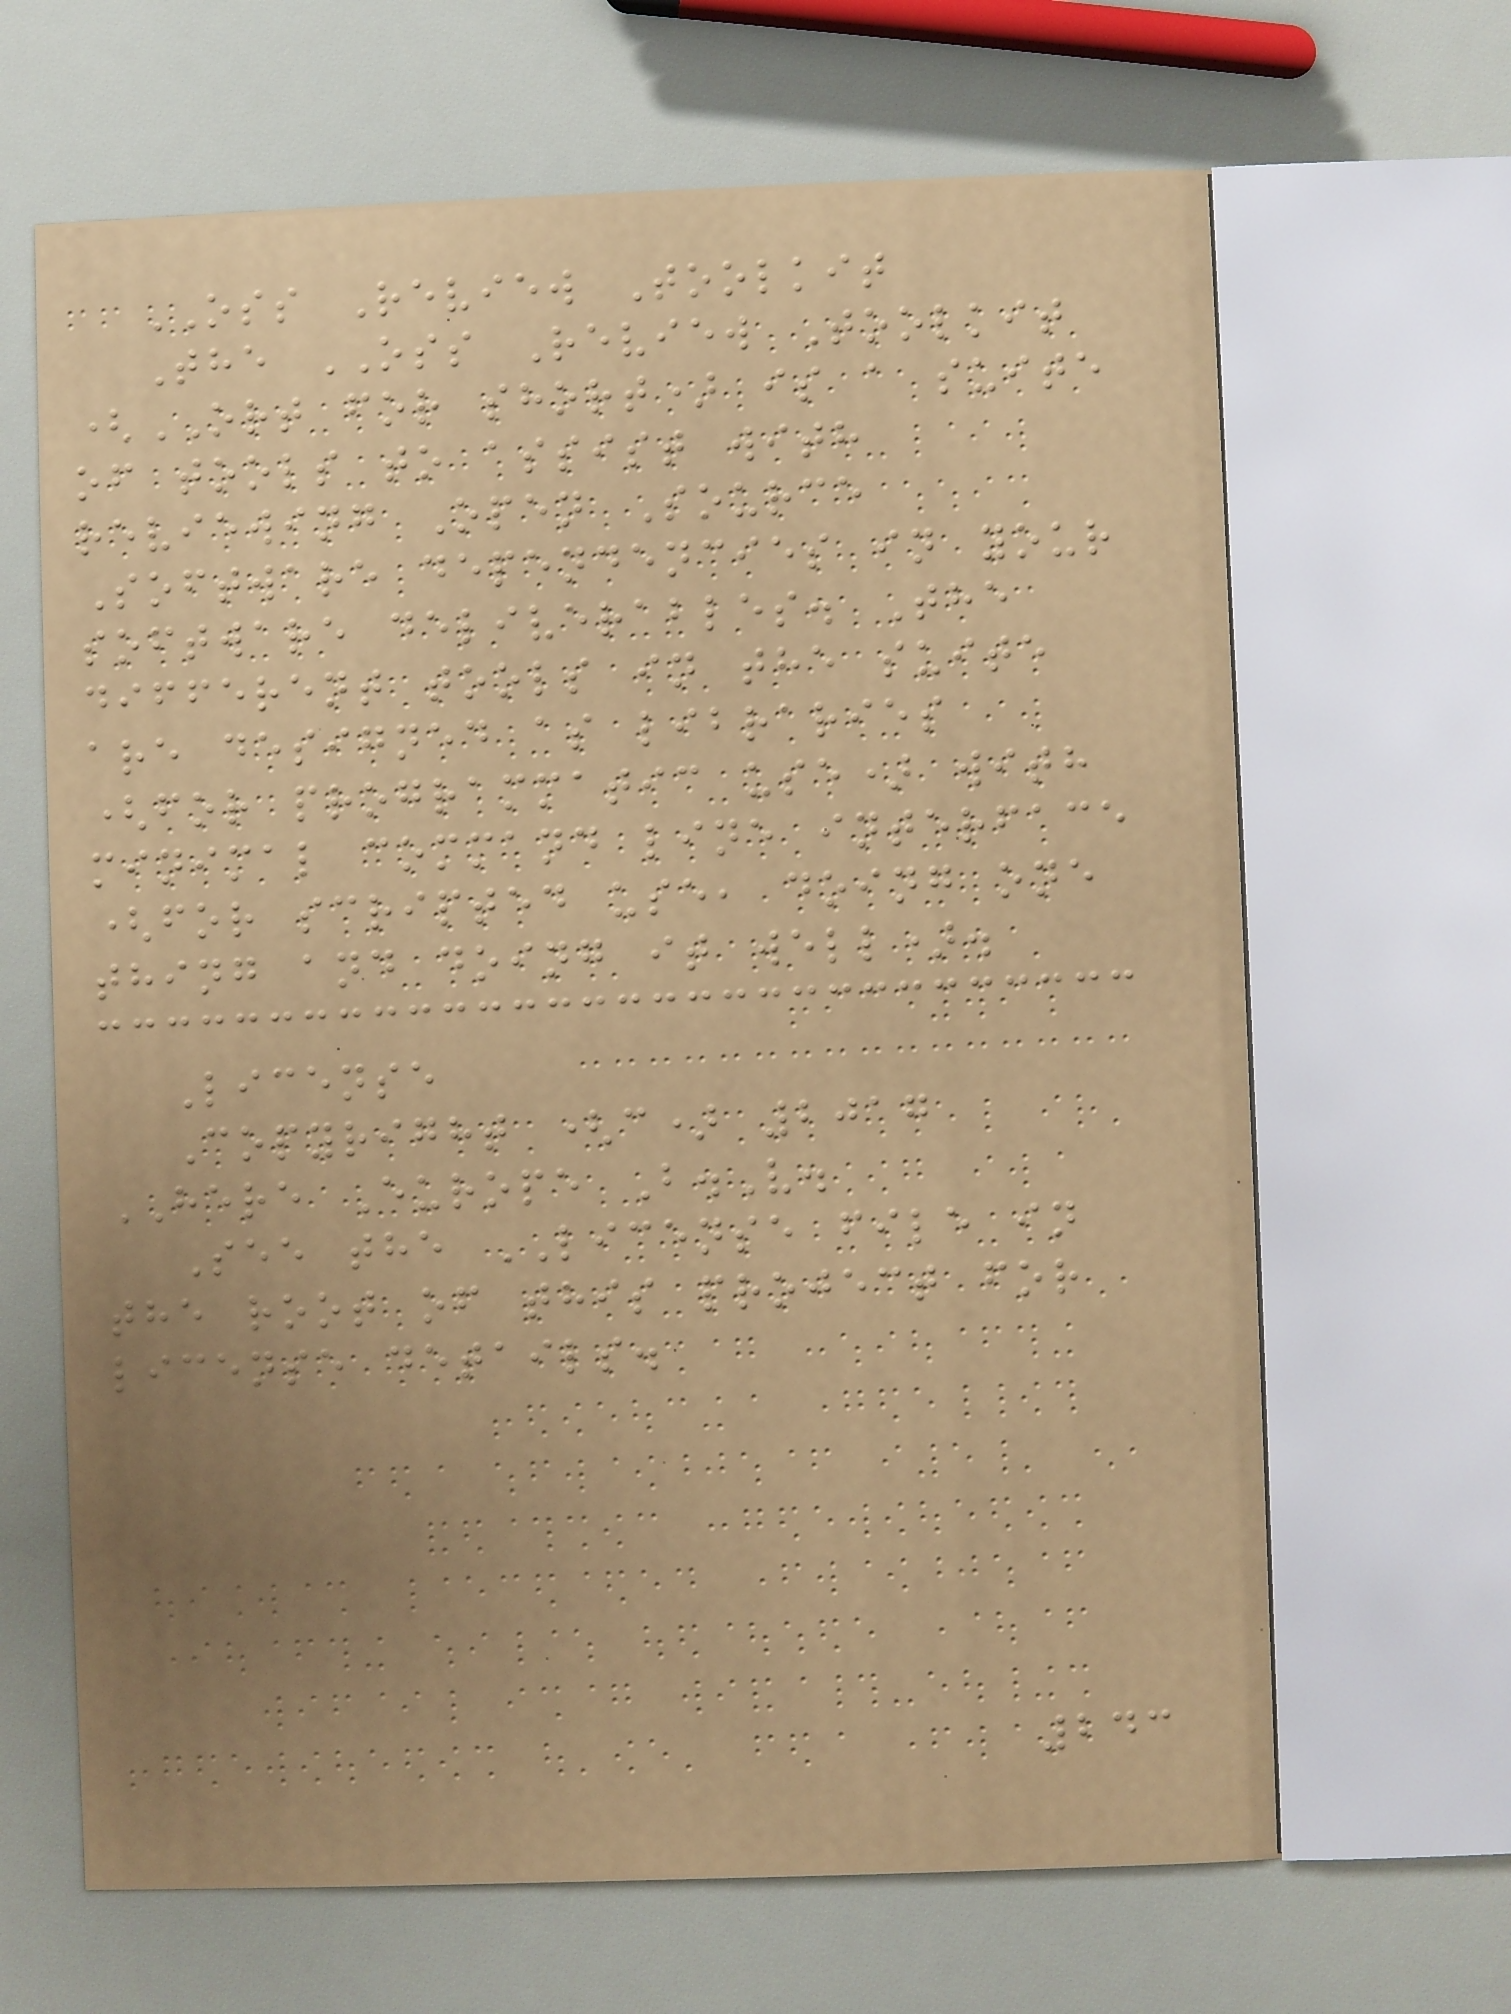OSS Review Toolkit
The OSS Review Toolkit
(ORT for short) is a suite
of tools to assist with
reviewing Open Source
Software dependencies in your
software deliverables. The
different tools in the suite
are designed as libraries
(for programmatic use) with
minimal command line interface
(for scripted use, doing one
thing and doing it well).
License
Copyright (c) 2017
HERE Europe B.V.
See the LICENSE file in
the root of this project for
license details.
243
